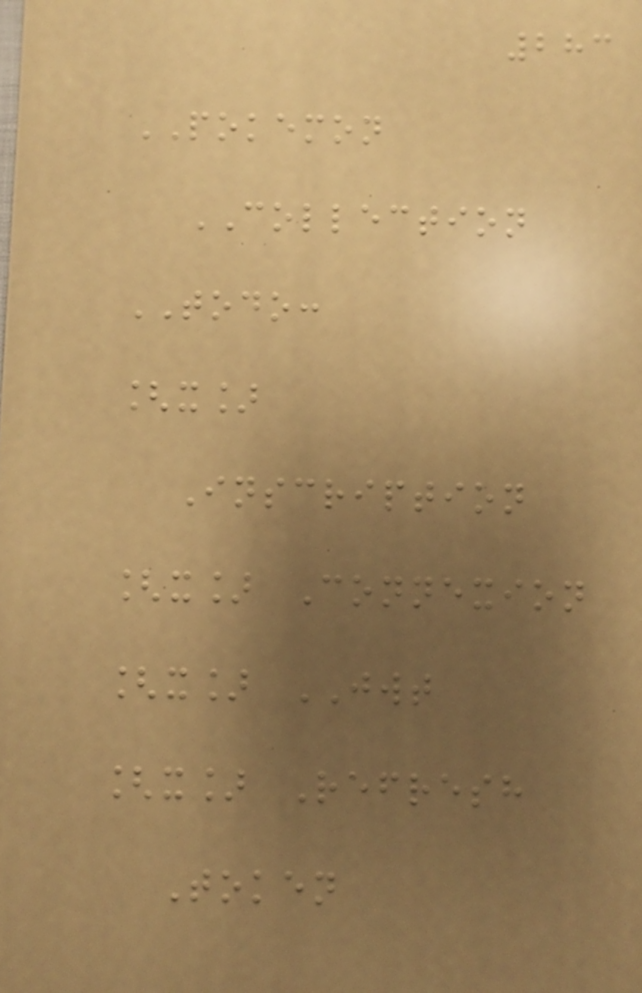283
POKEMON
COLLECTION
TODO:
[x]
Inscription
[x] Connexion
[x] JWT
[x] Refresh
Token
